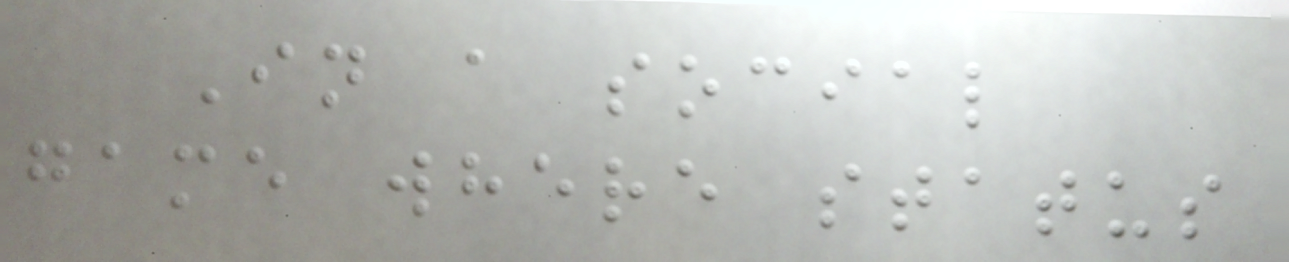In a social
game where status
